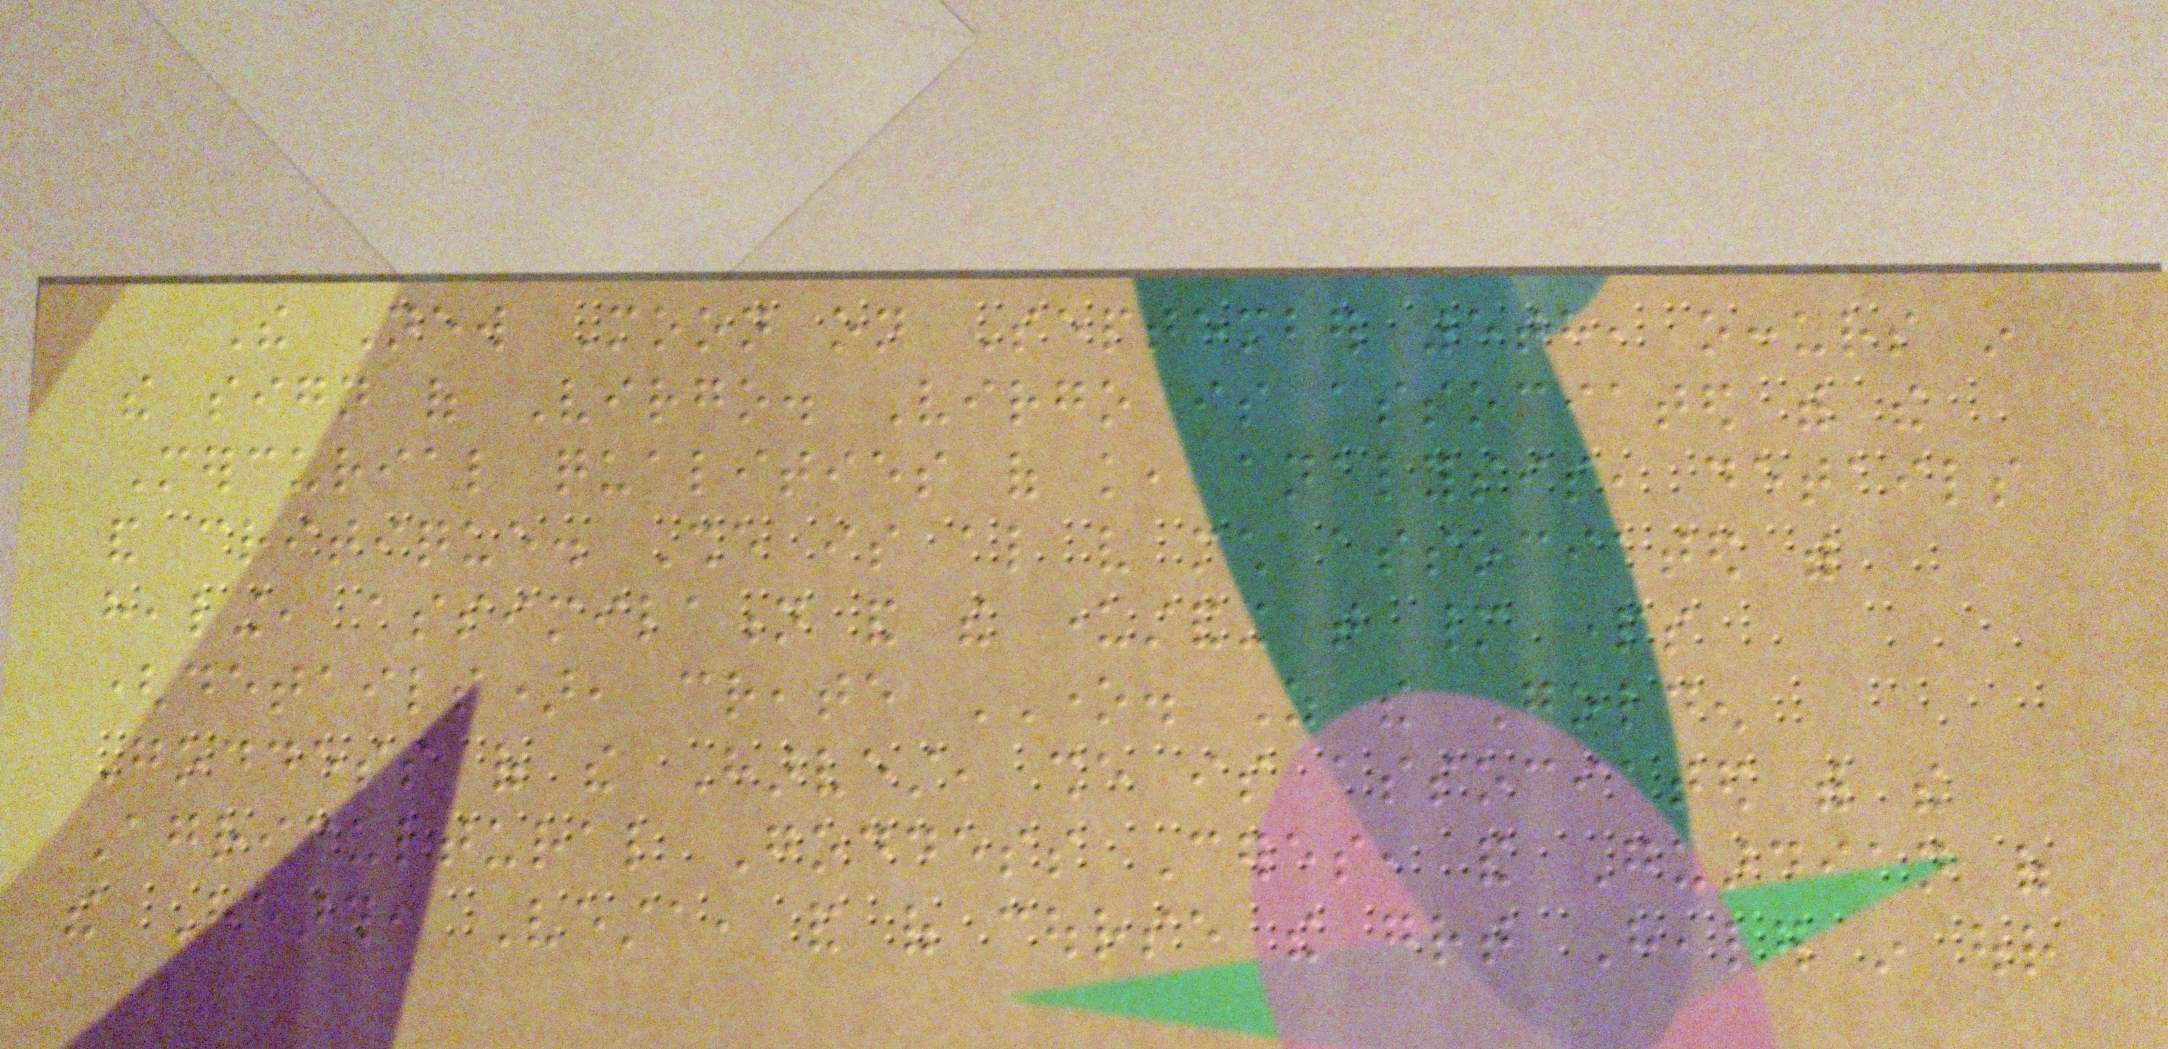The New Moon on September 5th, occurs in
the sign of Virgo. Virgo is associated with the
Mercurial qualities of knowledge, analysis, details
and critique. She is also very much associated with
healing, assimilation and the understanding that many parts
(details), create ONE. As the Golden
Goddess of the Harvest, she is associated with the
Agricultural Goddess Ceres, and Guardian of
the Hearth, Vesta, and of course the great Healer in our
